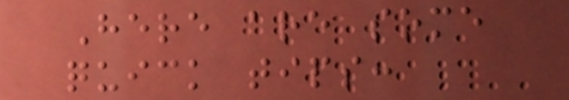Here are some
quick tips:
